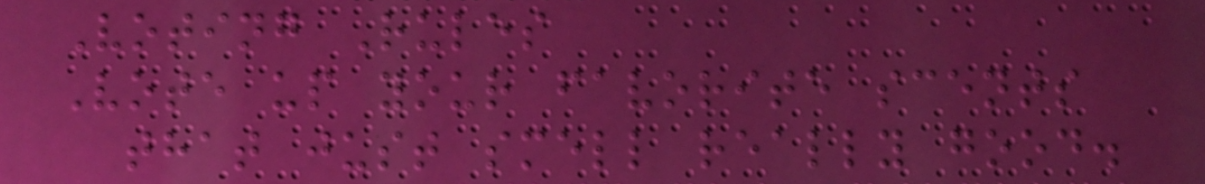Voting Rules
Vote up your favorite scents
that just smell really good.
